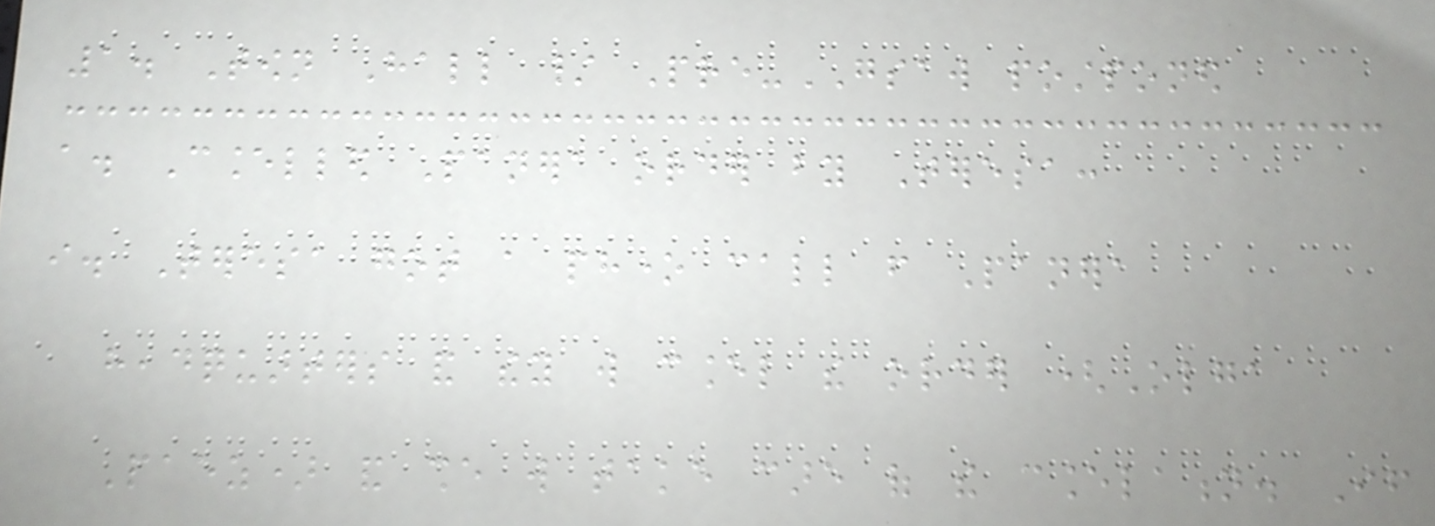1. Town Hall / Pre-GSAW postponed
a. Cancelled Panera order by Teresa:
i. Teresa got a phone call from Panera
headquarters and they will cancel the order (Olga
Paez) and she will take care of the cancelation. If
